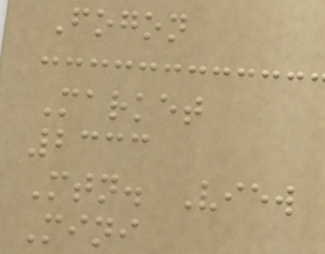Fogon
Market
2333
Mtn. View
Mini
